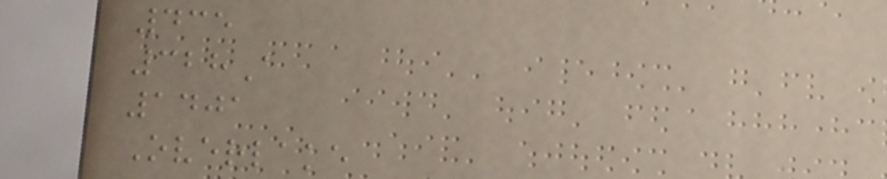435
328A
1401
Overlake
